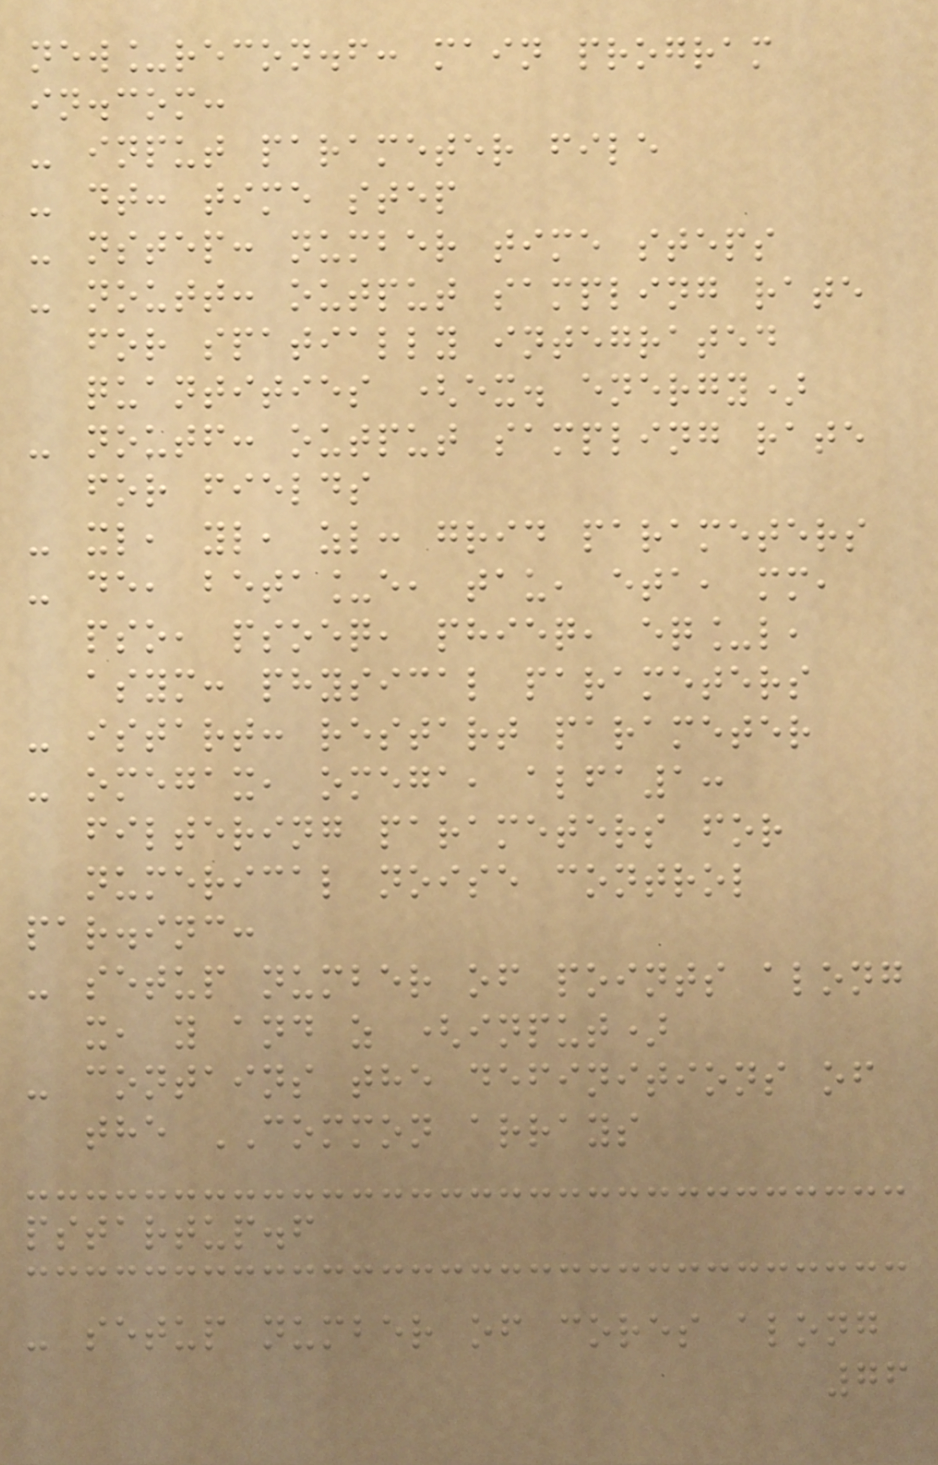new_recon.f: main program
in.com:
- input parameter file
- dt: time step
- nstep: number time steps
- noutt: output sampling rate
for spatially integrated
quantities (ex. energy)
- noutf: output sampling rate
for fields
- xl, yl, zl: grid parameters
- de, beta_e, tau, eta, mm,
pso, psoeq, phieq, eq_l,
asym: physical parameters
- istart: restart parameter
- omegax, omega, alfa1:
filtering parameters for
numerical noise control
par.inc:
- setup number of points along
x, y and z (input)
- contains the definitions of
the COMMON arrays
pstartup.f
- setup number of cores along
76
